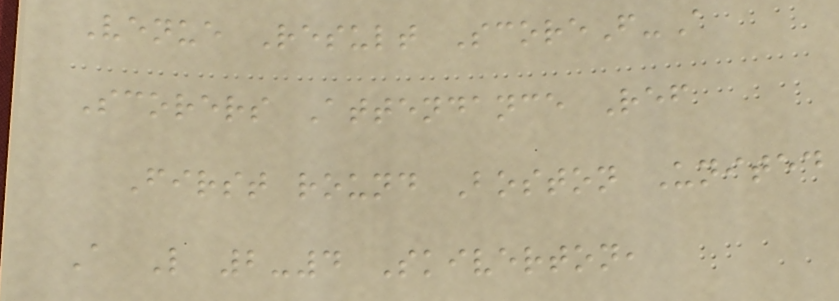Venue Result ScoreF-A
Scorers Attendance Ref
First round Boston United
A L 2-4 Skiverton,
